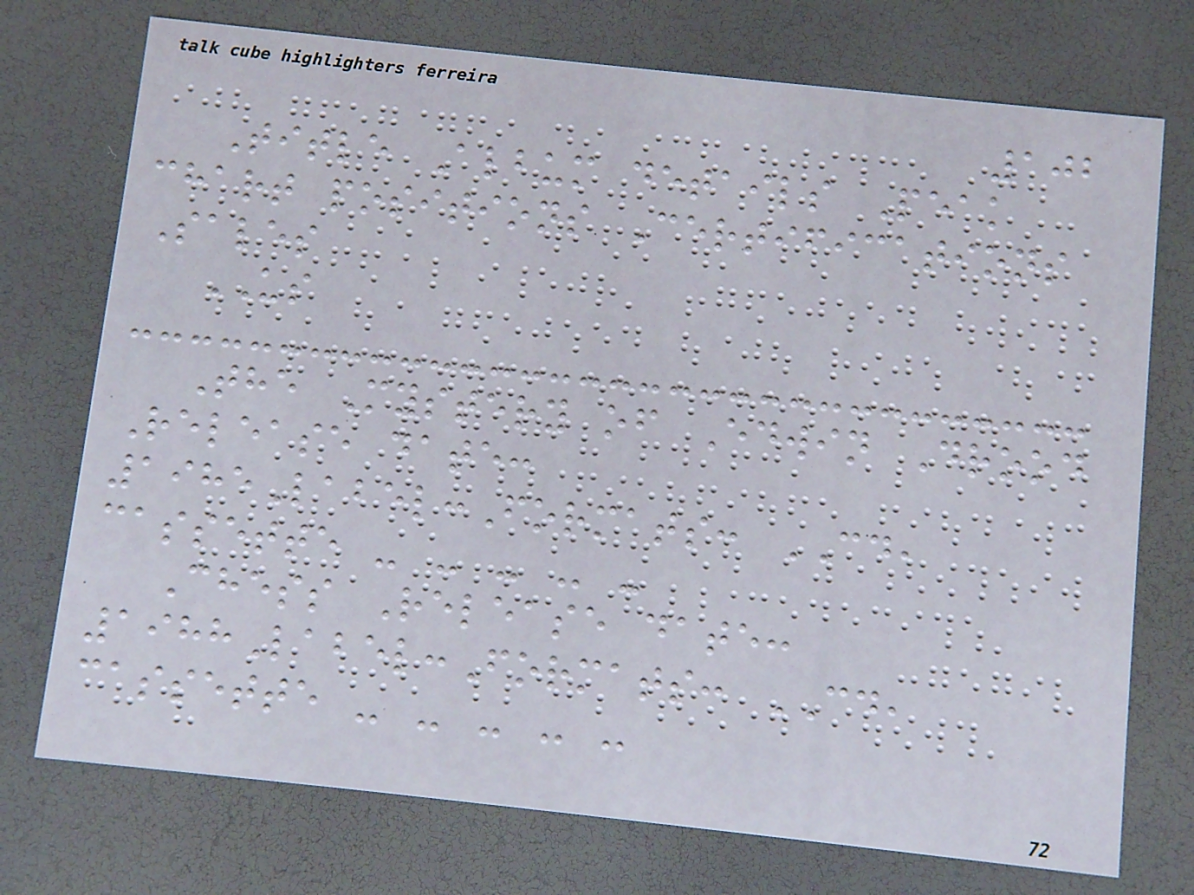102
Title Album details Peak
chart positions Certifications
Sales
US
The Mystery of Edwin Drood
Release date:
1985Label:Formats: CD,
cassette - - - - -
Chess Release date:
1988Label:Formats: CD,
cassette - - - - -
